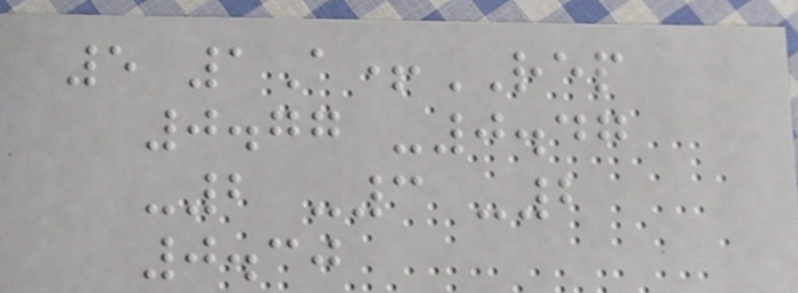5 1A+REP
0.77 -0.47
-2 -3 -2
0.30
